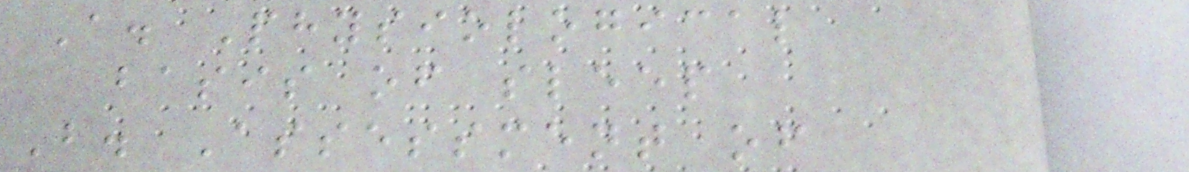A. Physiological
basis of sleep
B. Assessment of
